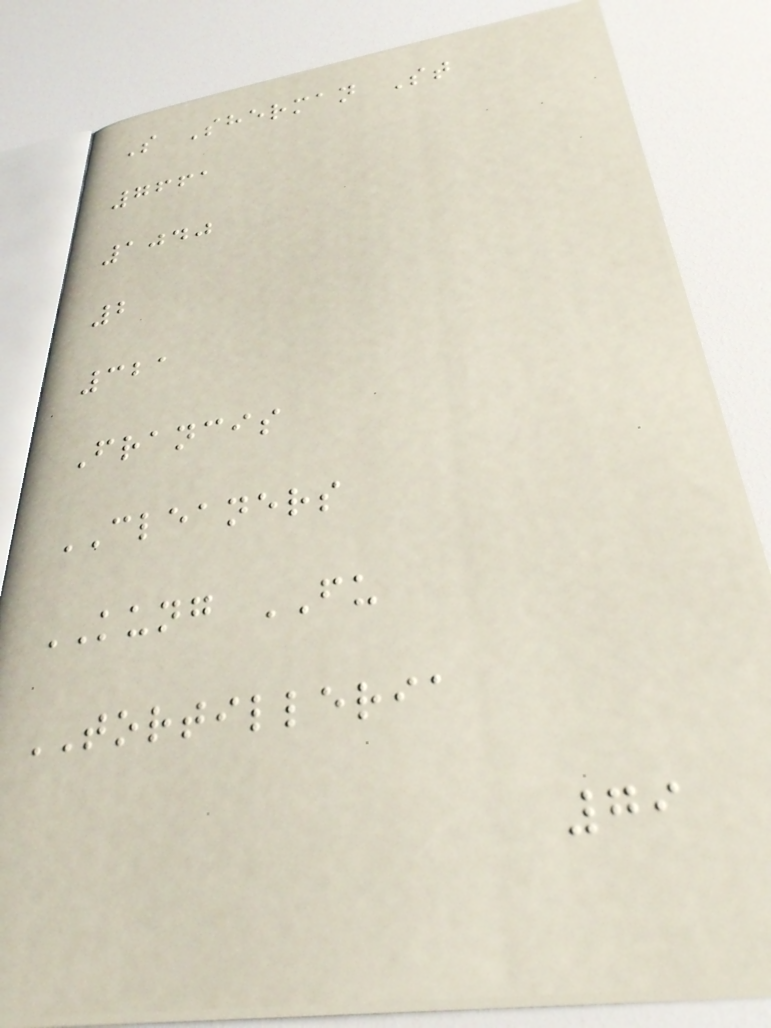S Sherman St
7661
1040
2
321
Francis
CLEANERS
KUNG FU
TORTILLERIA
79
